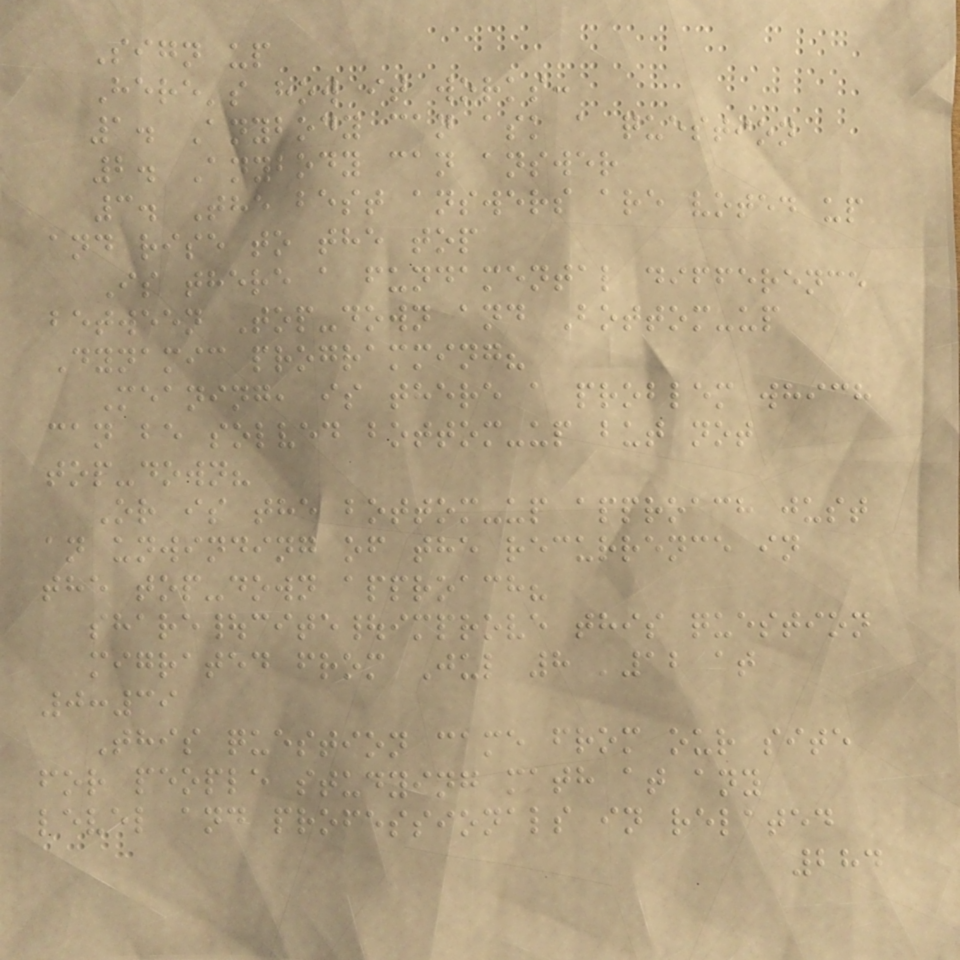Sign up
Here's how it works:
1. Anybody can ask a question
2. Anybody can answer
3. The best answers are voted up
and rise to the top
Is there a fundamental difference
between Top-down and Bottom-up
Dynamic programming?
Meaning, is there a problem which
can be solved bottom-up but not
top-down?
Or is the bottom-up approach just
an unwinding of the recurrence in
the top-down approach?
share|cite|improve this question
migrated from Jul 8 '12 at
0:39
This question came from our site
for people studying math at any
level and professionals in related
284
